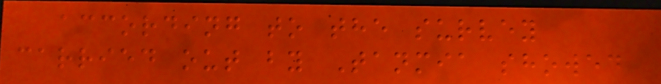according to the survey
carried out by Tanmia showed
